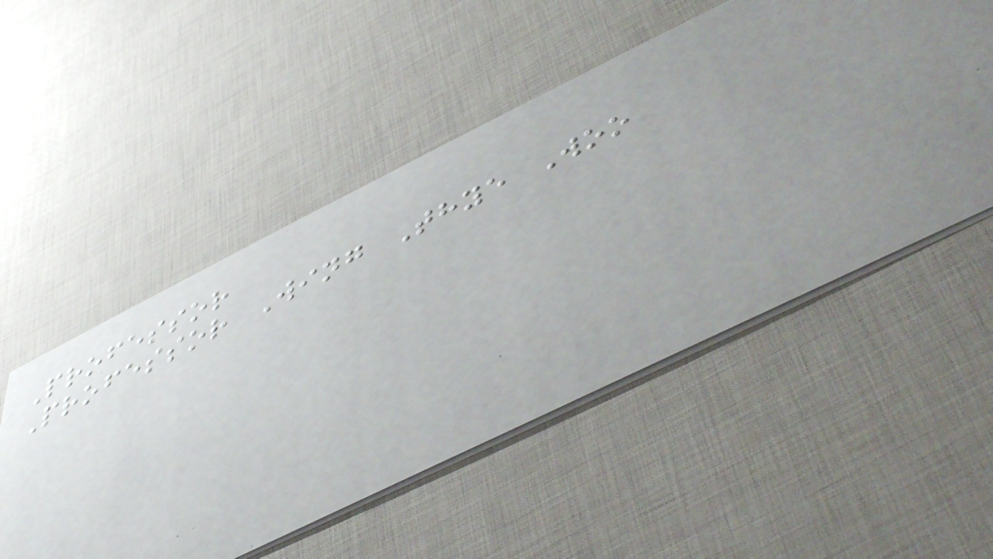Professor
Professor Wing Thye Woo
